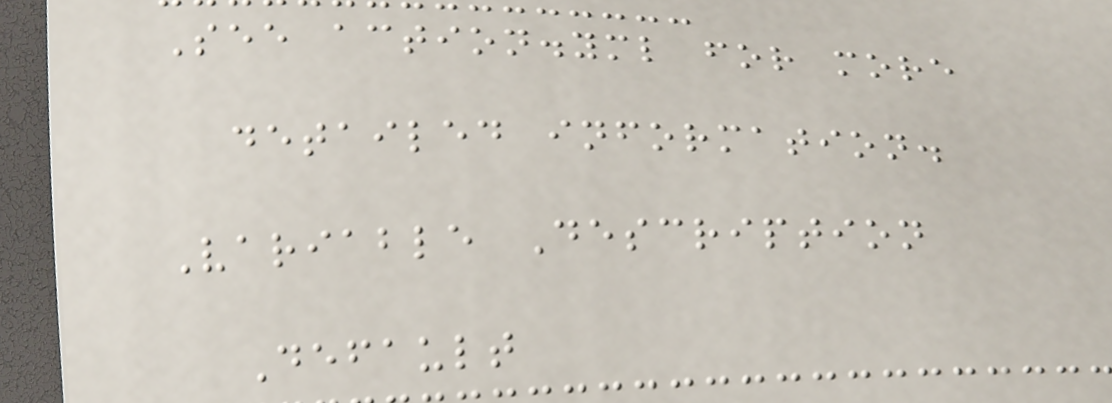See action.yml for more
detailed information.
Variable Description
Default
